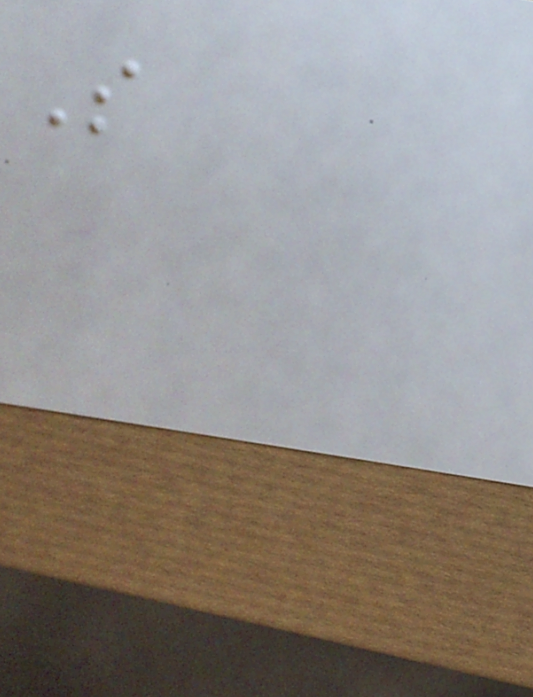So
